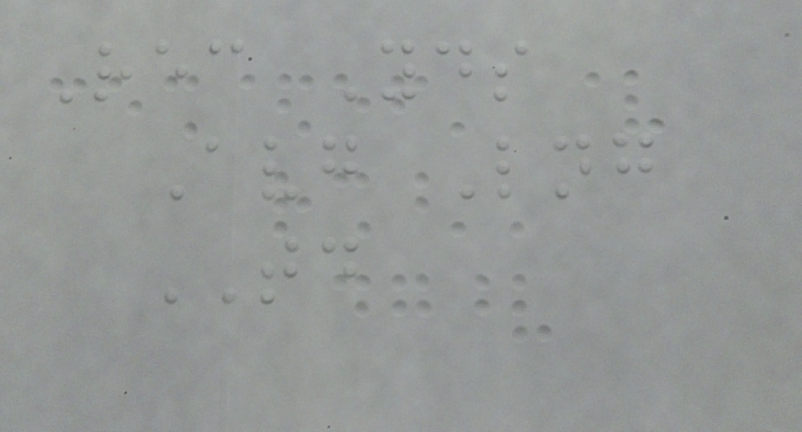Rec Yds
Avg Lng
TD
